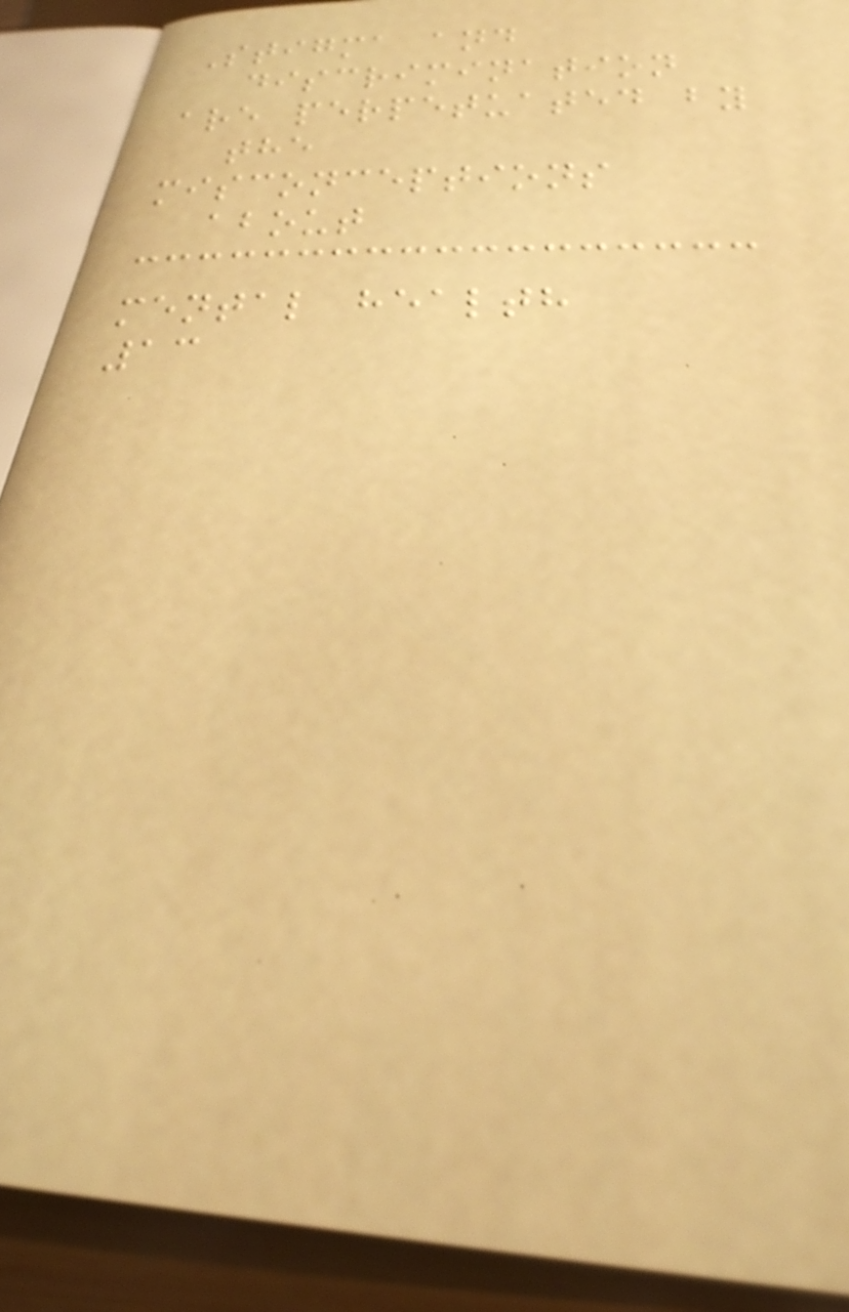Stigma and
discrimination
are perpetuated by
the
misconceptions
about
mental health
13
